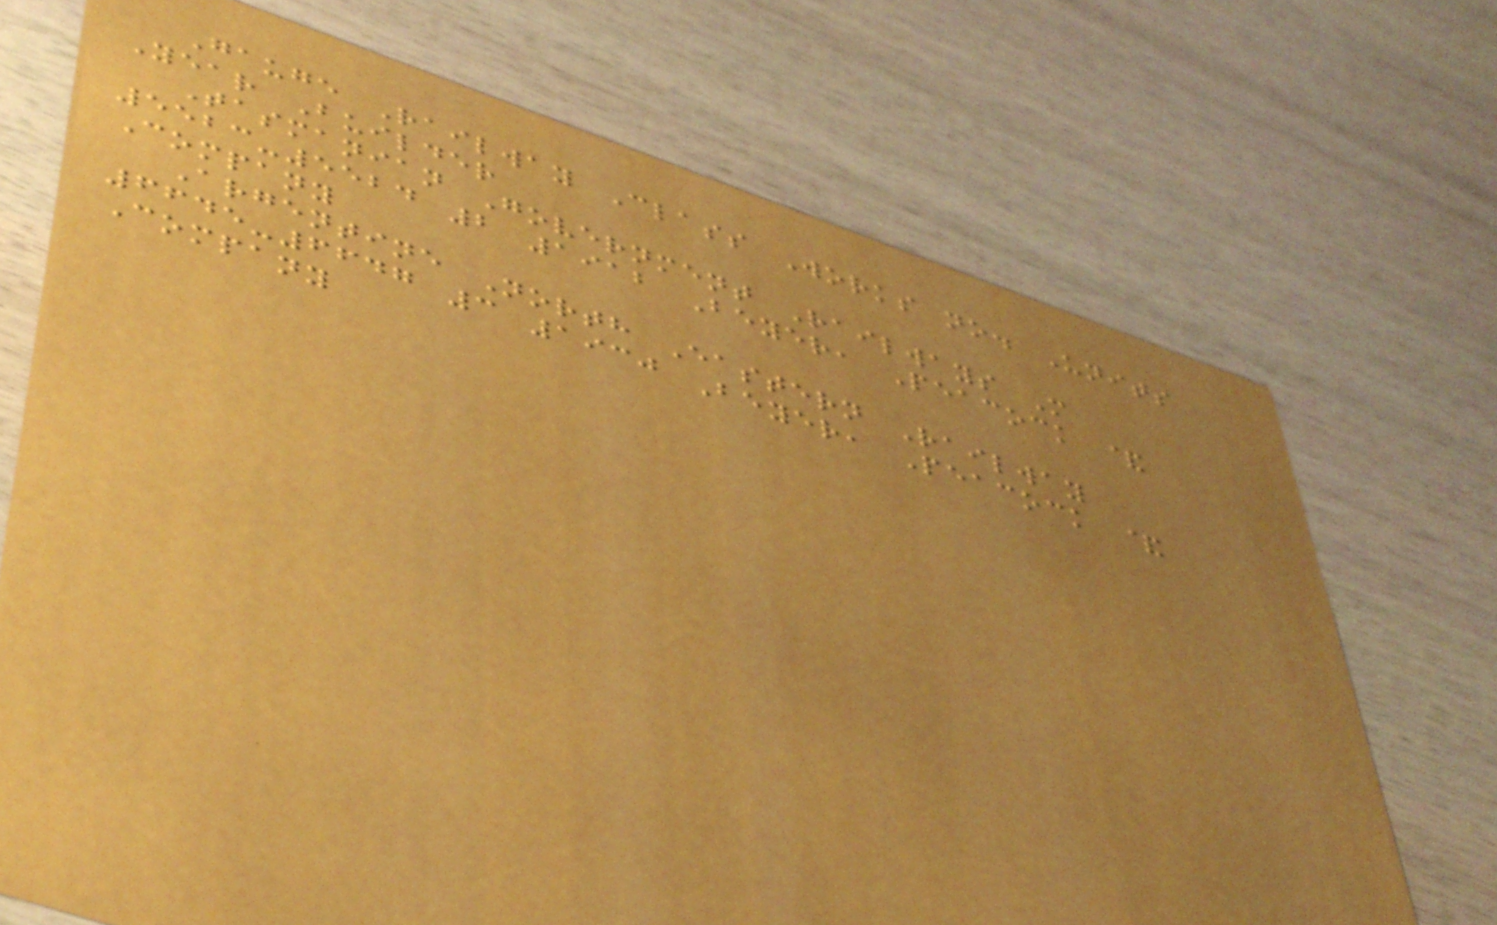Gauge Railway Class Works no. Units
Year Builder
Tasmanian Government Railways M
5523-5524 2 1912 Beyer, Peacock &
Company
Argentine North Eastern Railway
6645-6647 3 1930 Beyer, Peacock &
Company
